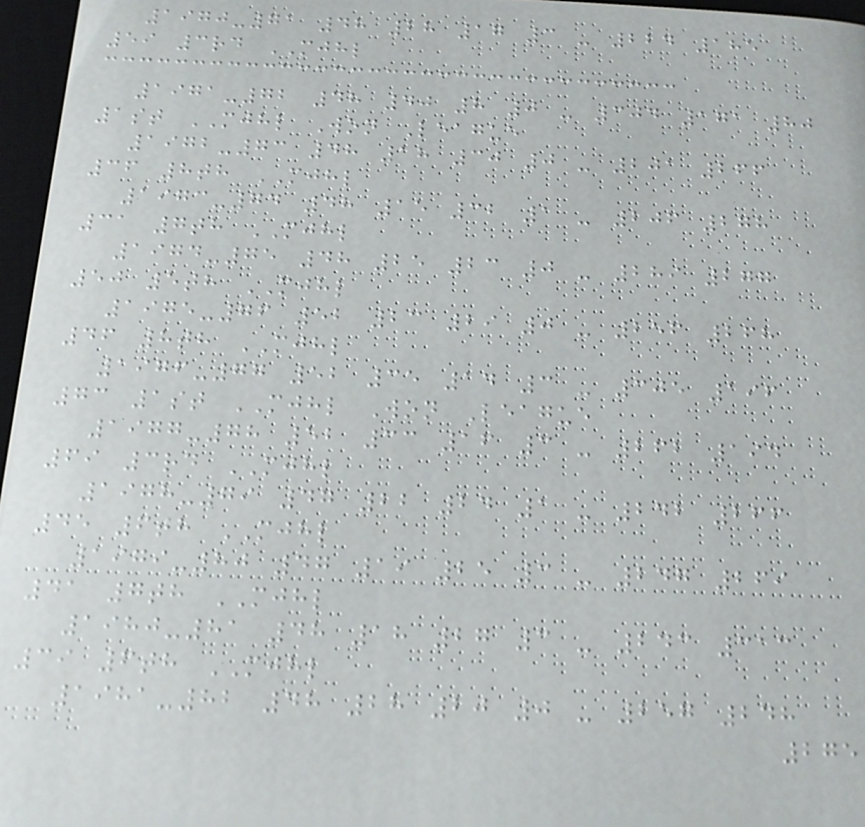1970-71 48 28 17 3 - 224 185
59 3rd MJHL
1971-72 48 40 8 0 - 304 171 80
1st MJHL Won League
1972-73 48 18 30 0 - 201 266
36 8th MJHL
1973-74 48 15 32 1 - 206 278
31 7th MJHL
1974-75 48 25 23 0 - 289 277
50 5th MJHL
1975-76 52 23 29 0 - 256 268
46 8th MJHL
1976-77 52 35 14 3 - 305 196
73 1st MJHL Won League
1977-78 52 33 16 3 - 262 194
69 3rd MJHL
1978-79 47 22 24 1 - 242 266
45 6th MJHL
1979-80 47 19 25 3 - 247 269
41 7th MJHL
1980-81 48 18 27 3 - 243 313
39 6th MJHL
1981-82 48 28 20 0 - 257 248
275
